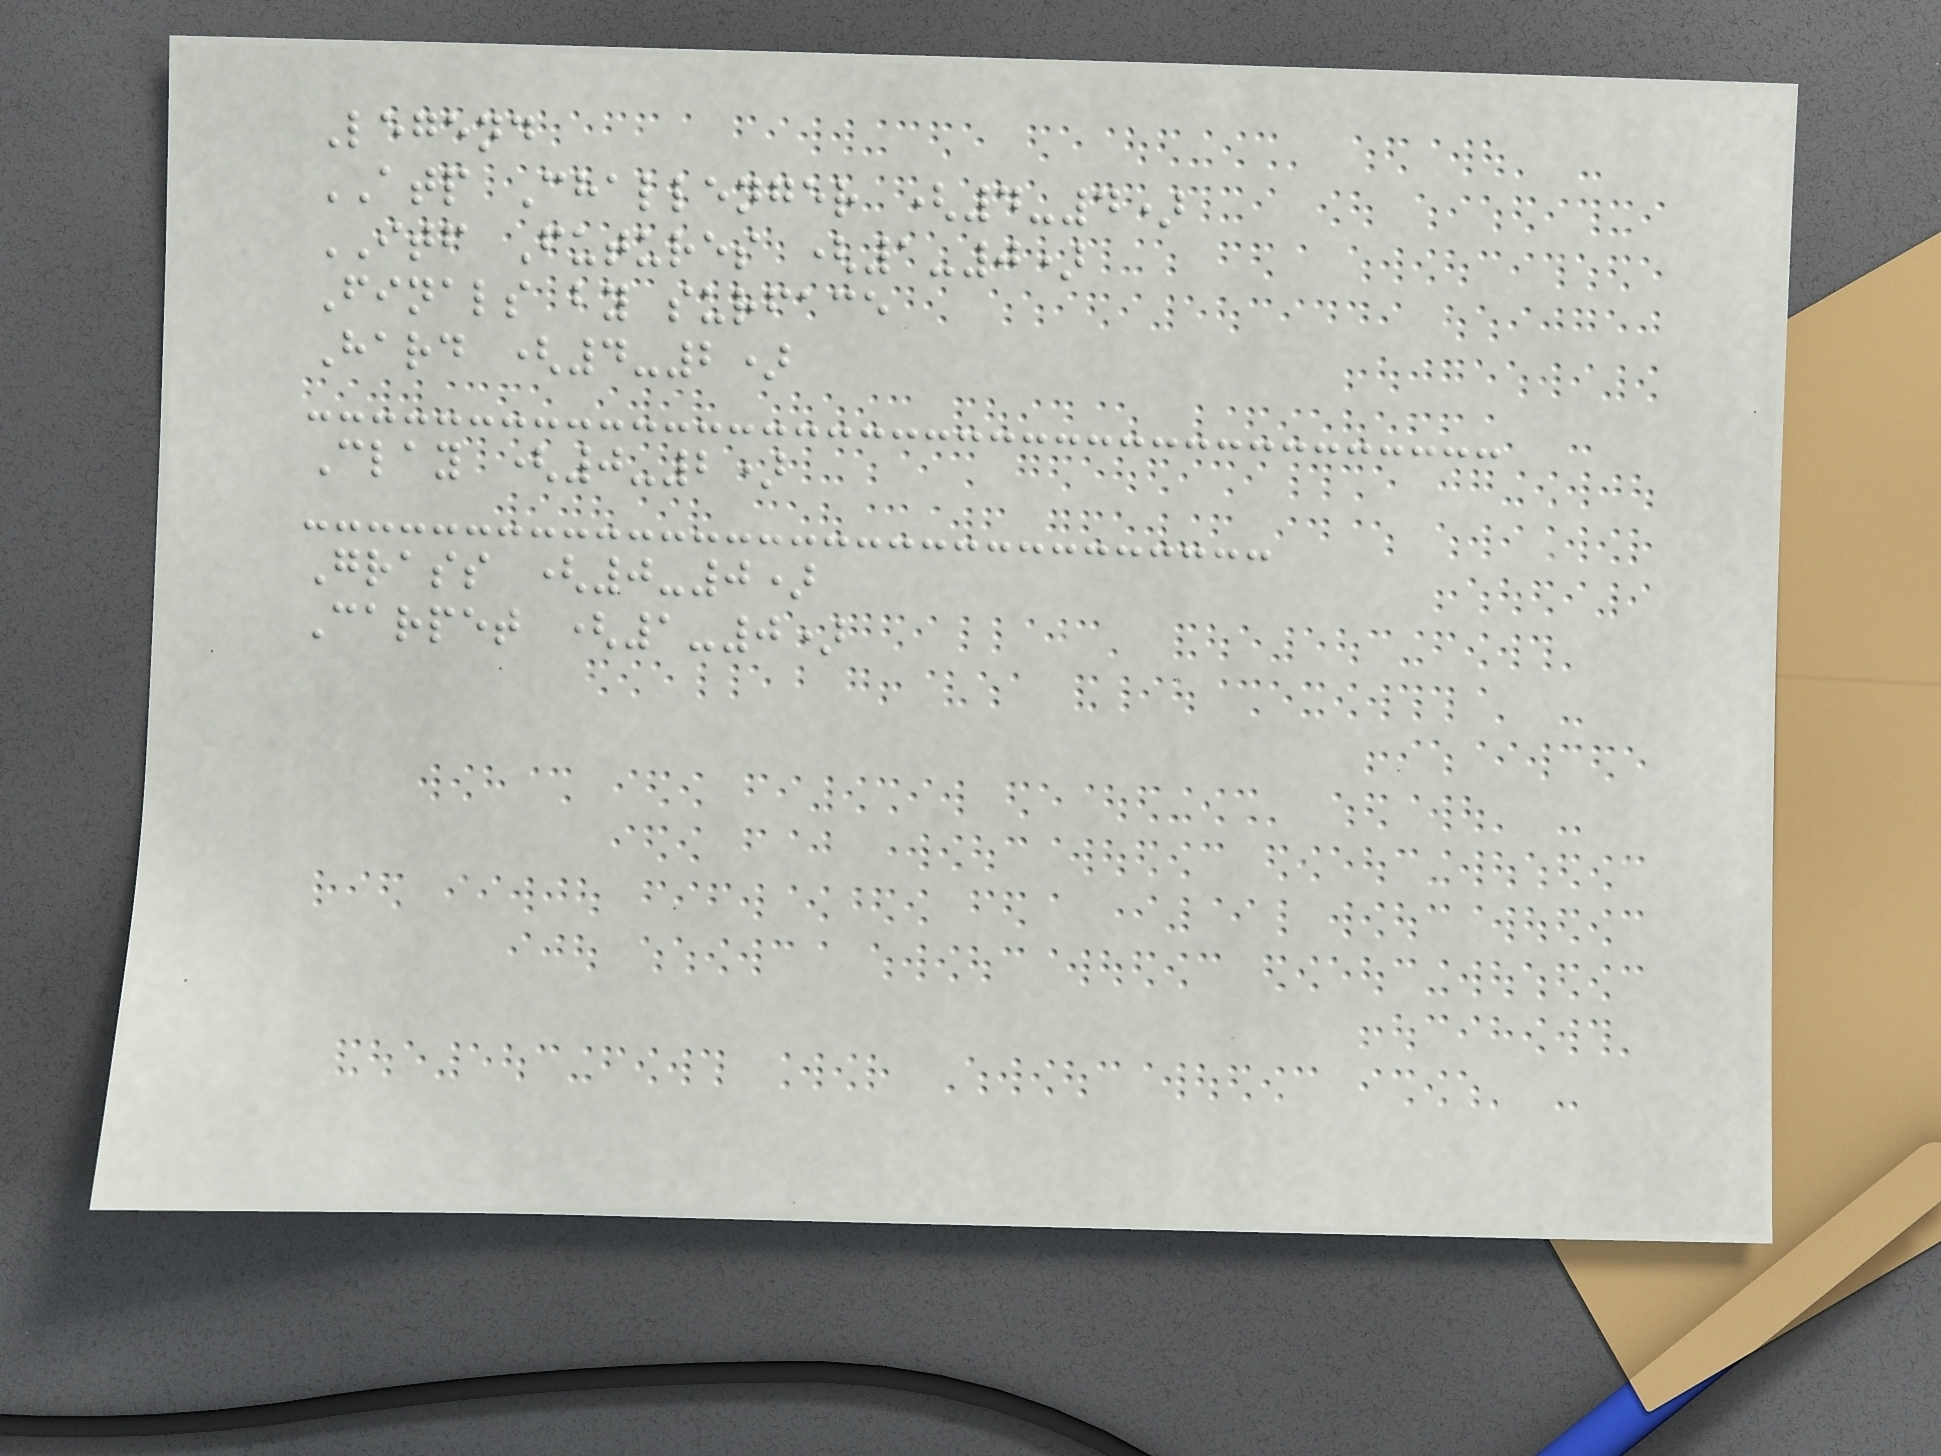Legend
ATP Challenger (4-4)
ITF Futures (1-0)
Finals by surface
Hard (4-2)
Clay (0-2)
Grass (0-0)
Carpet (1-0)
